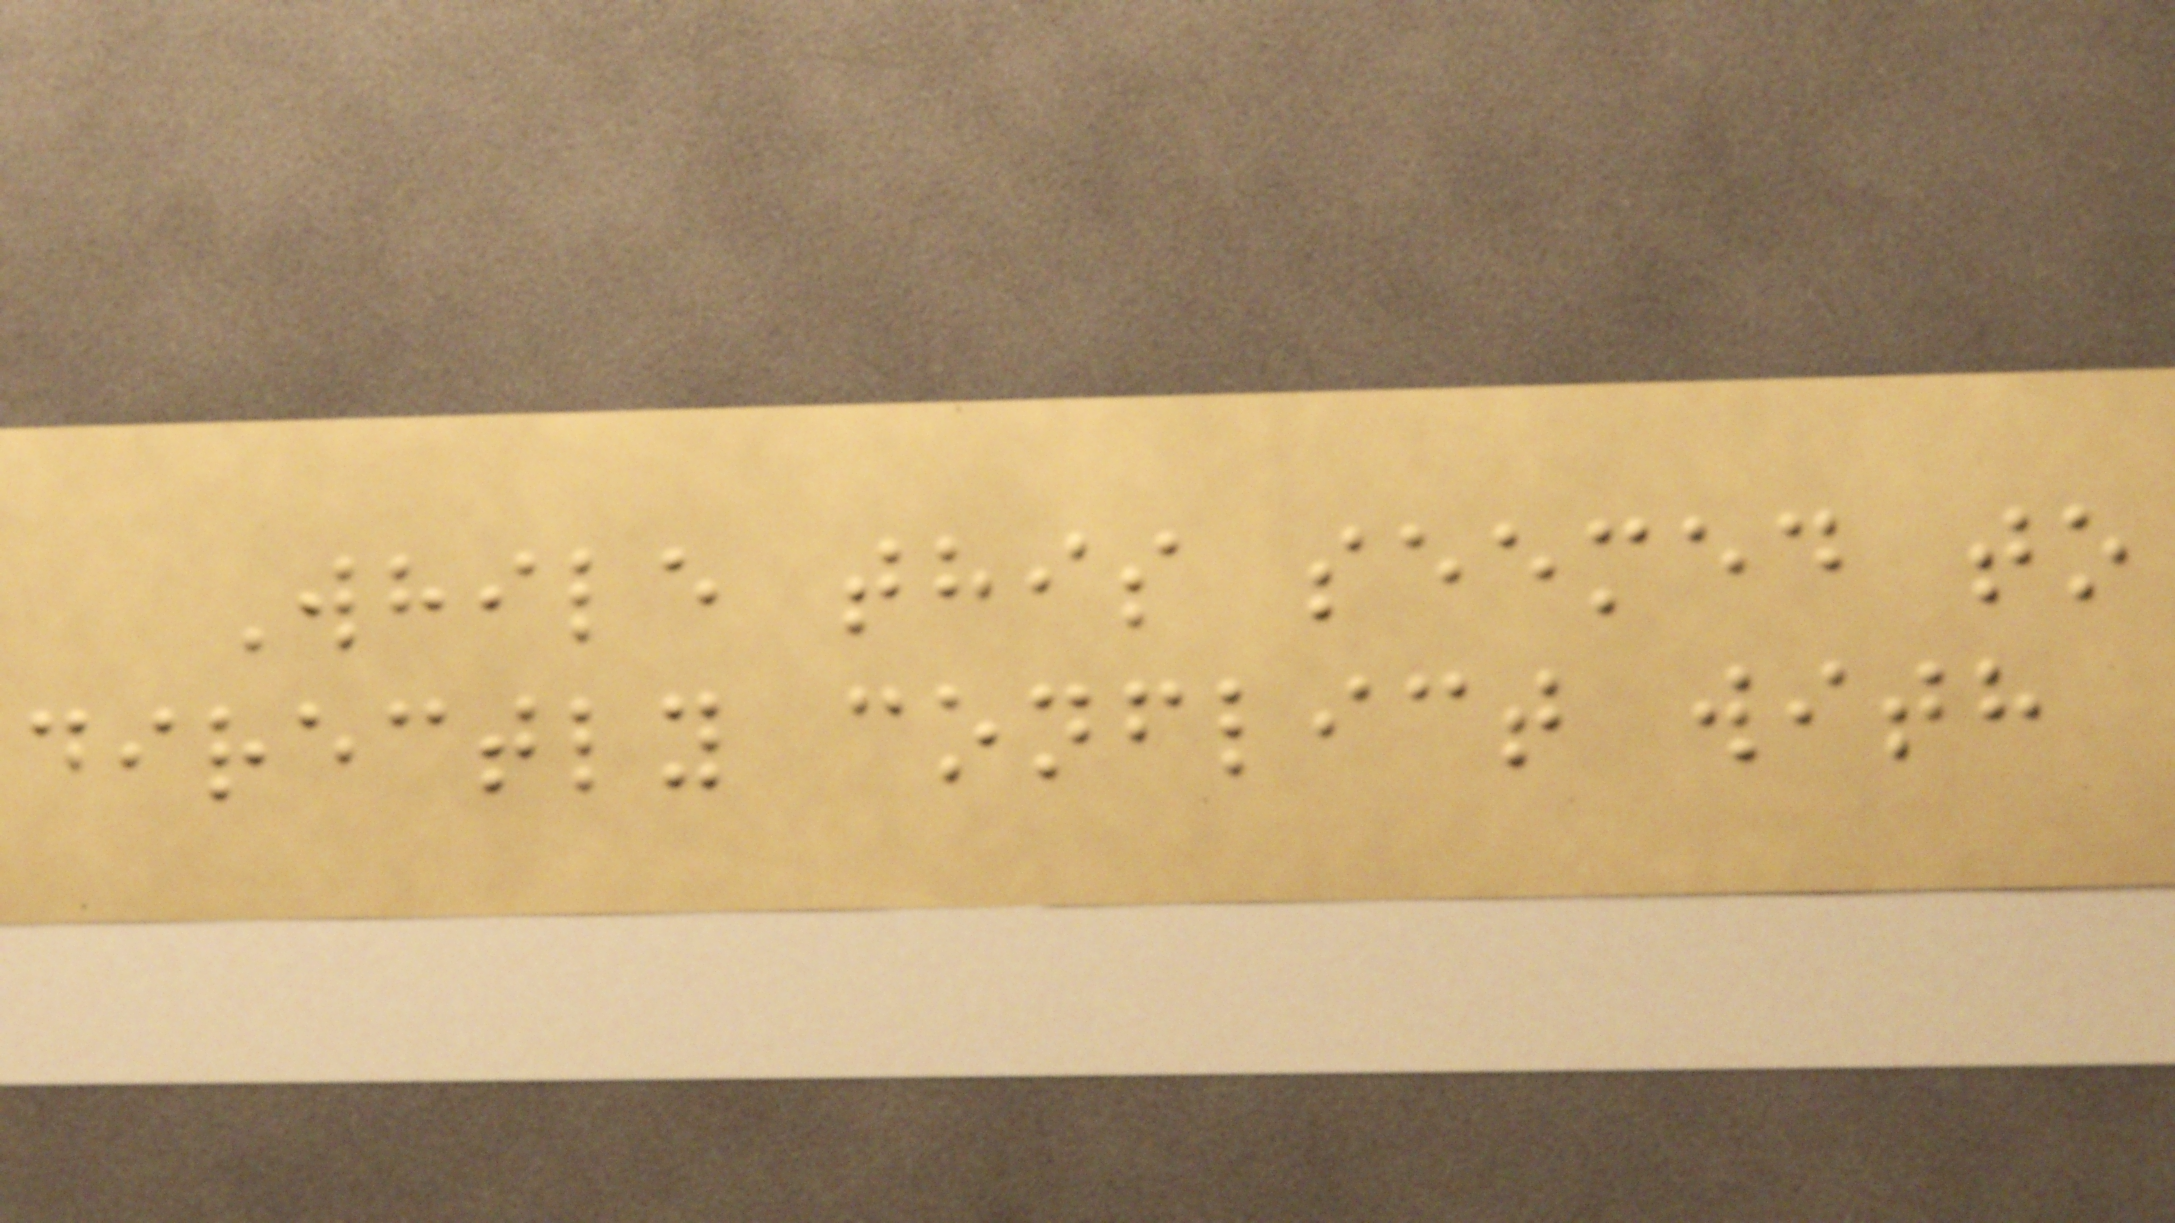While this seemed to
directly conflict with
